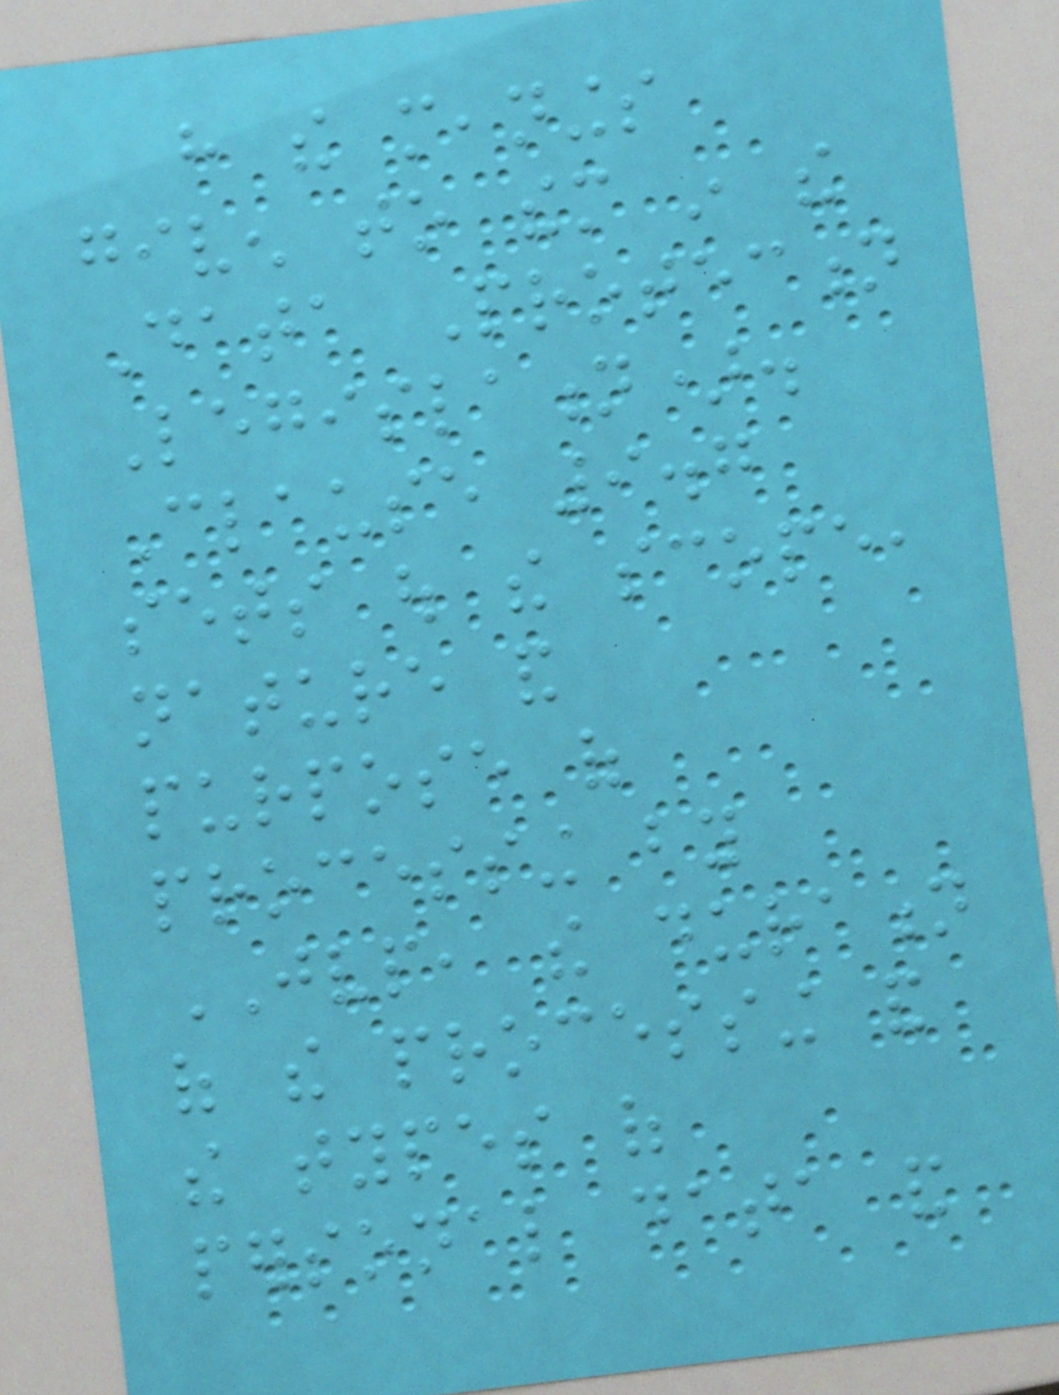have the meanings
given to them in the
Data Protection
Legislation).
Clause 9.7
sets out the scope,
nature and
purpose of
processing by
JVP, the duration
of the processing and
the types of
personal data and
